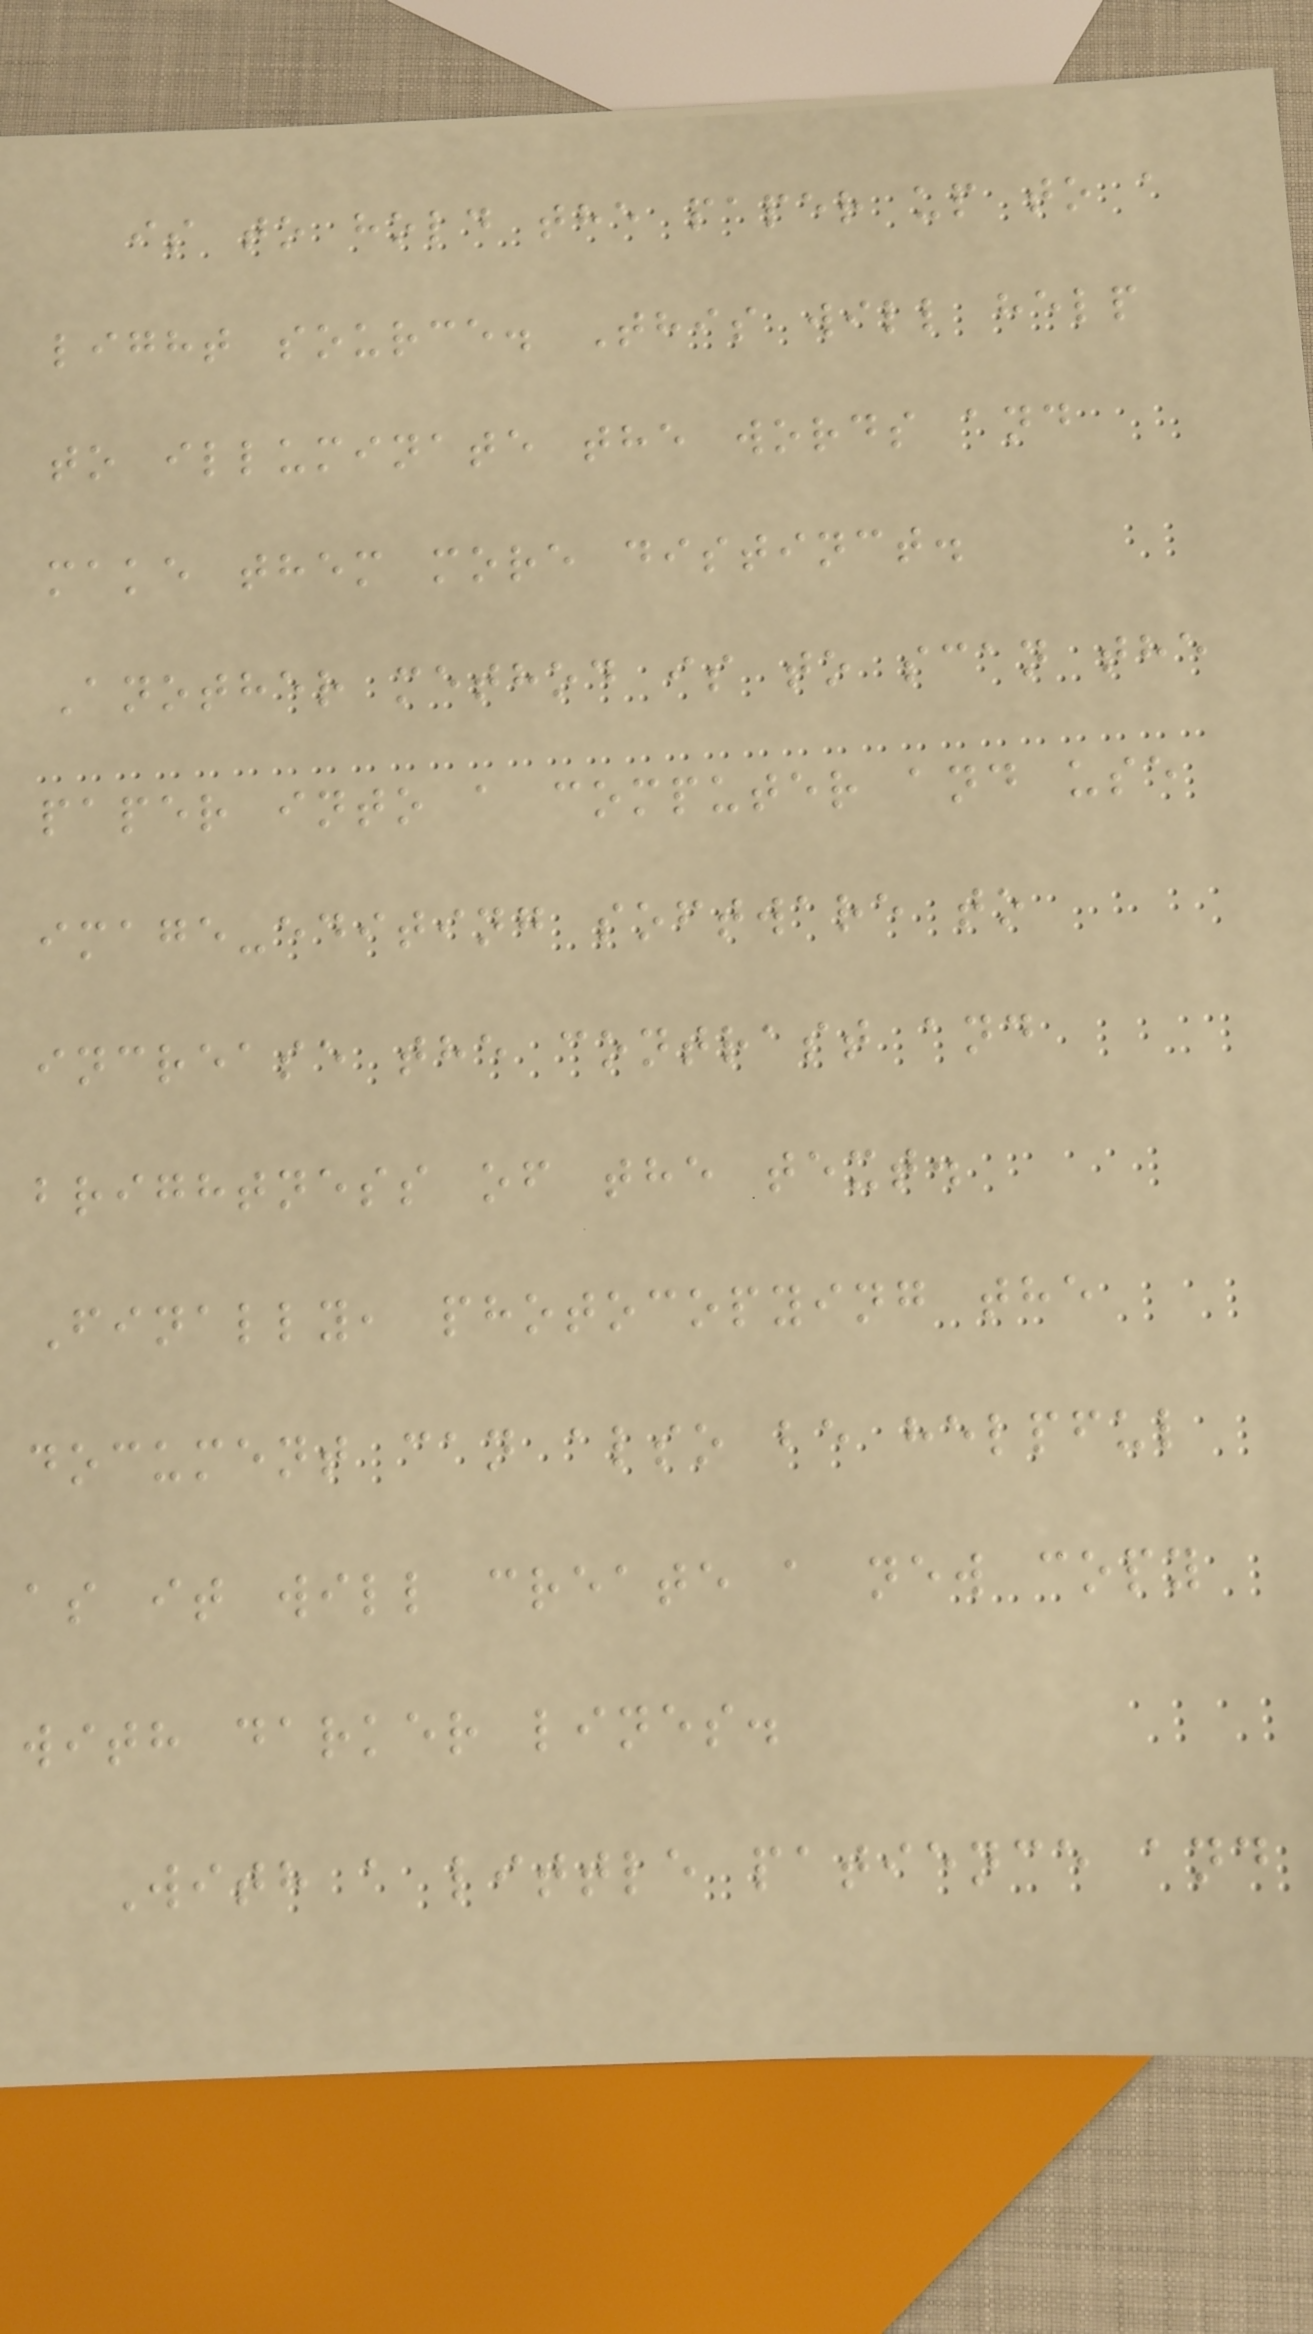is to hold the paper up to a
light source. This will help
to illuminate the words and
make them more distinct.
Another method is to scan the
paper into a computer and use
image-editing software to
increase the contrast and
brightness of the text.
Finally, photocopying the
document can also be helpful
as it will create a new copy
with darker lines.
With a little patience and
